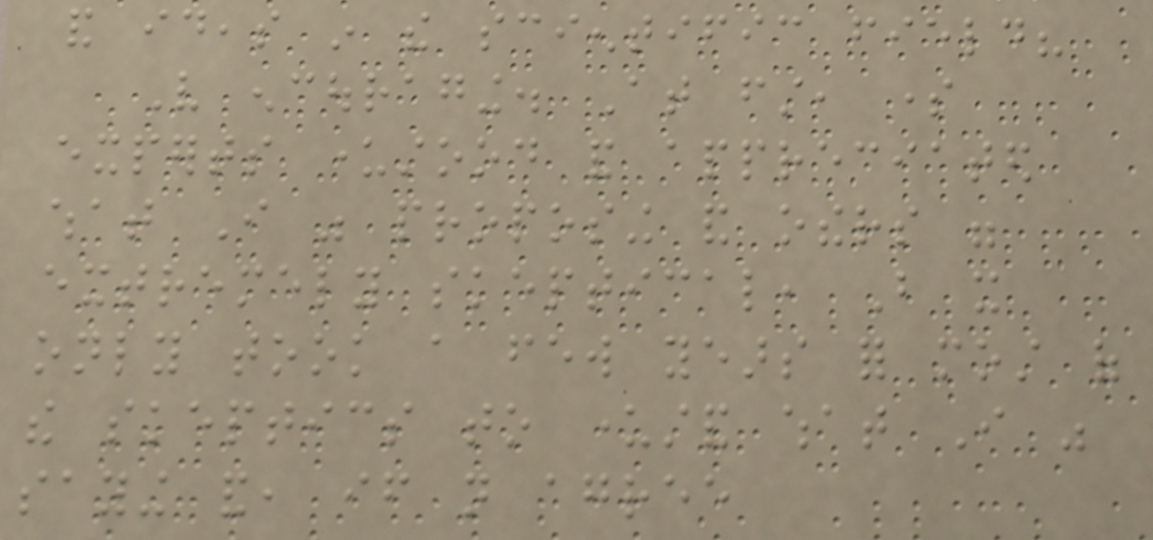and ideas in the scientific field?
Very encouraging. At first, some
experts understood and appreciated
what I was proposing and others were
extremely skeptical, But it
only took a few years for most of
the skeptics to understand what I was
saying and, if not agree
